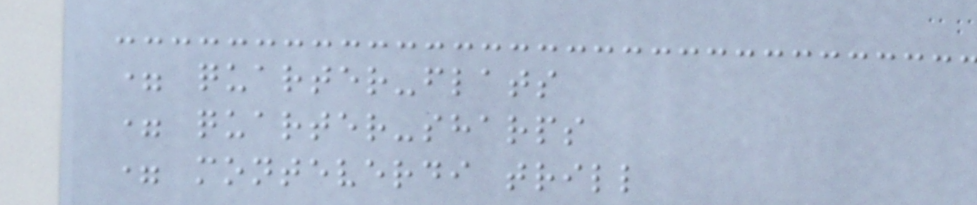= quarter-flats
= quarter-sharps
= monteverdi trill
